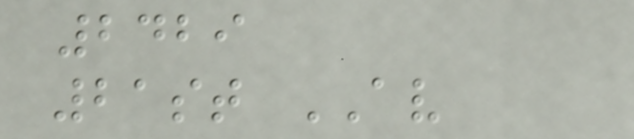2429
21st AV
